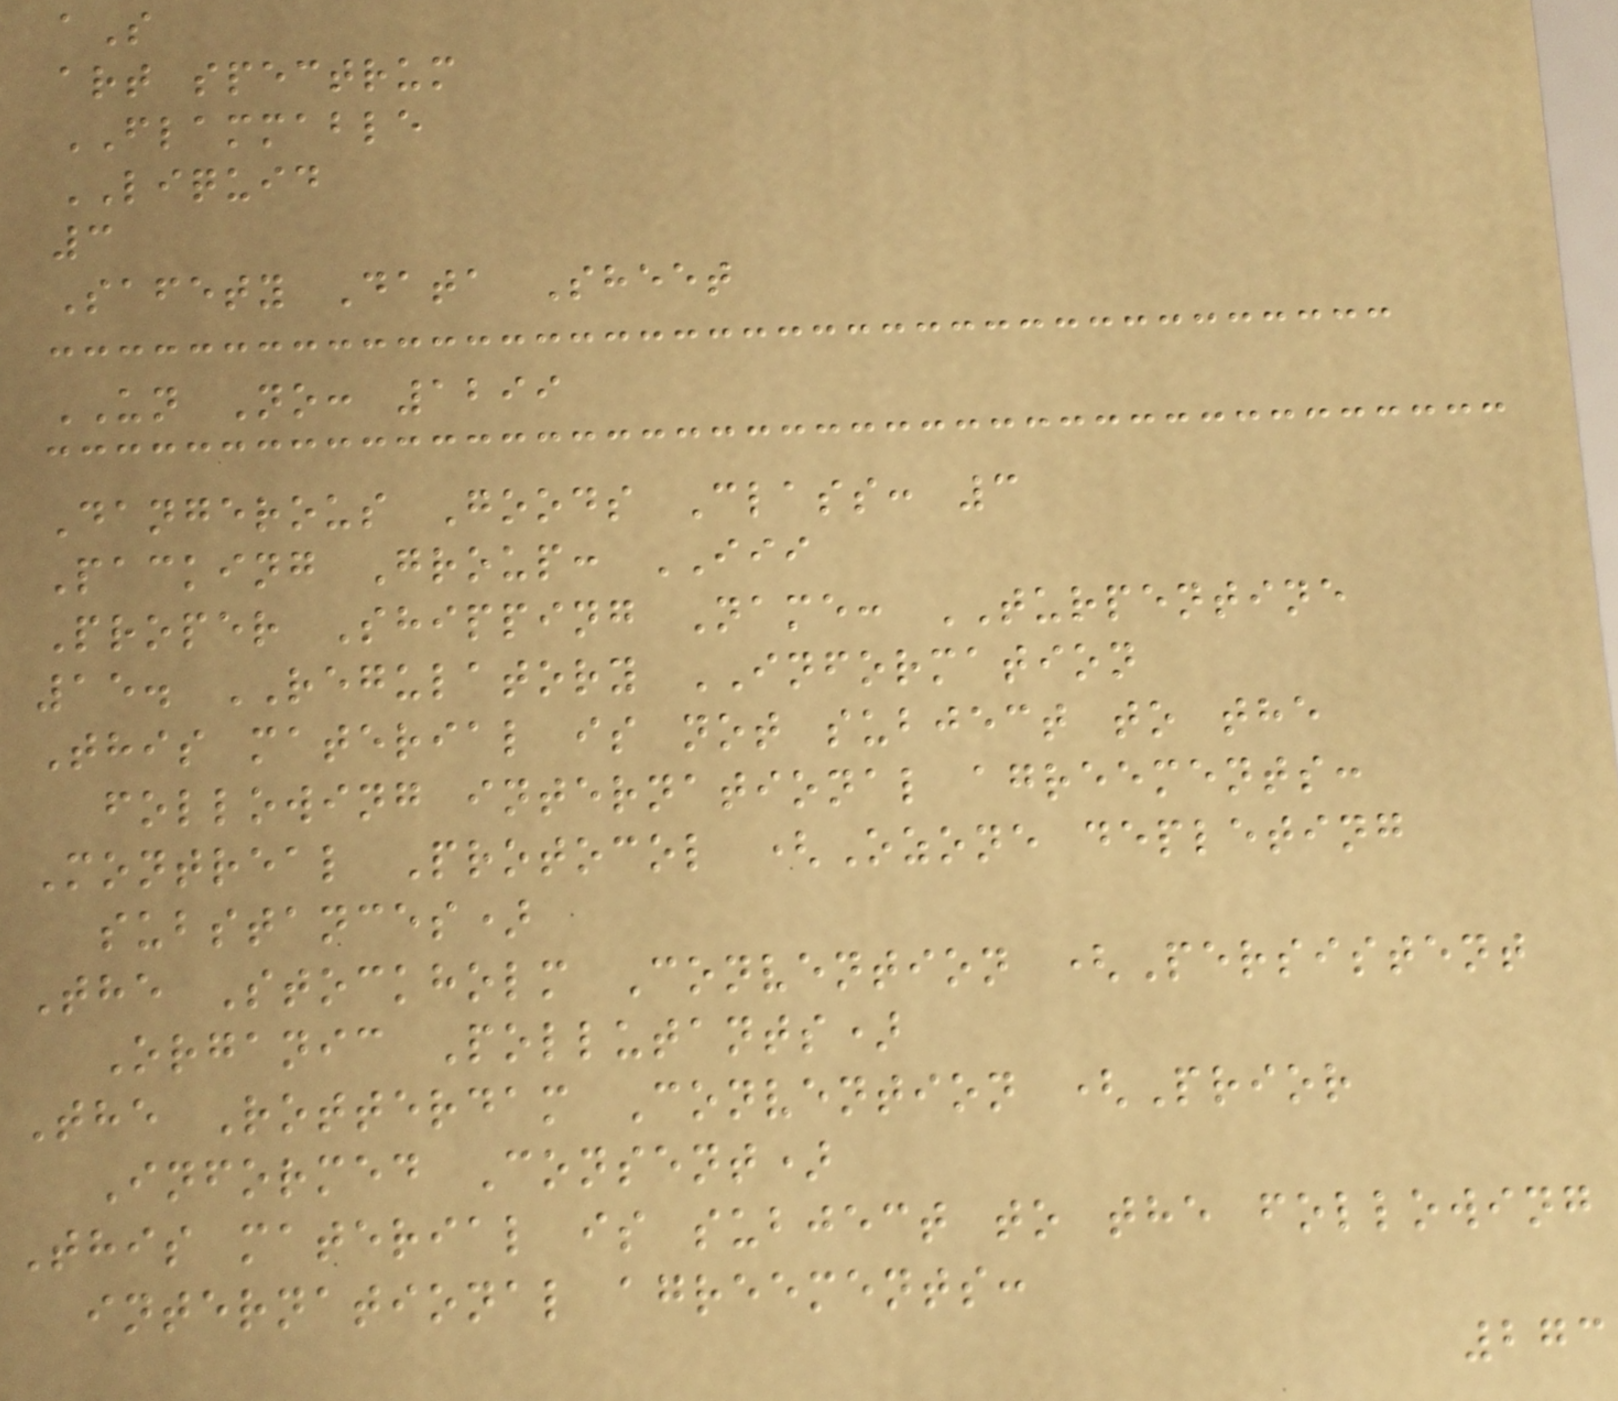aS
art spectrum
FLAMMABLE
LIQUID
3
Safety Data Sheet
UN No: 1299
Dangerous Goods Class: 3
Packing Group: III
Proper Shipping Name: TURPENTINE
15. REGULATORY INFORMATION
This material is not subject to the
following international agreements:
Montreal Protocol (Ozone depleting
substances)
The Stockholm Convention (Persistent
Organic Pollutants)
The Rotterdam Convention (Prior
Informed Consent)
This material is subject to the following
international agreements:
273
